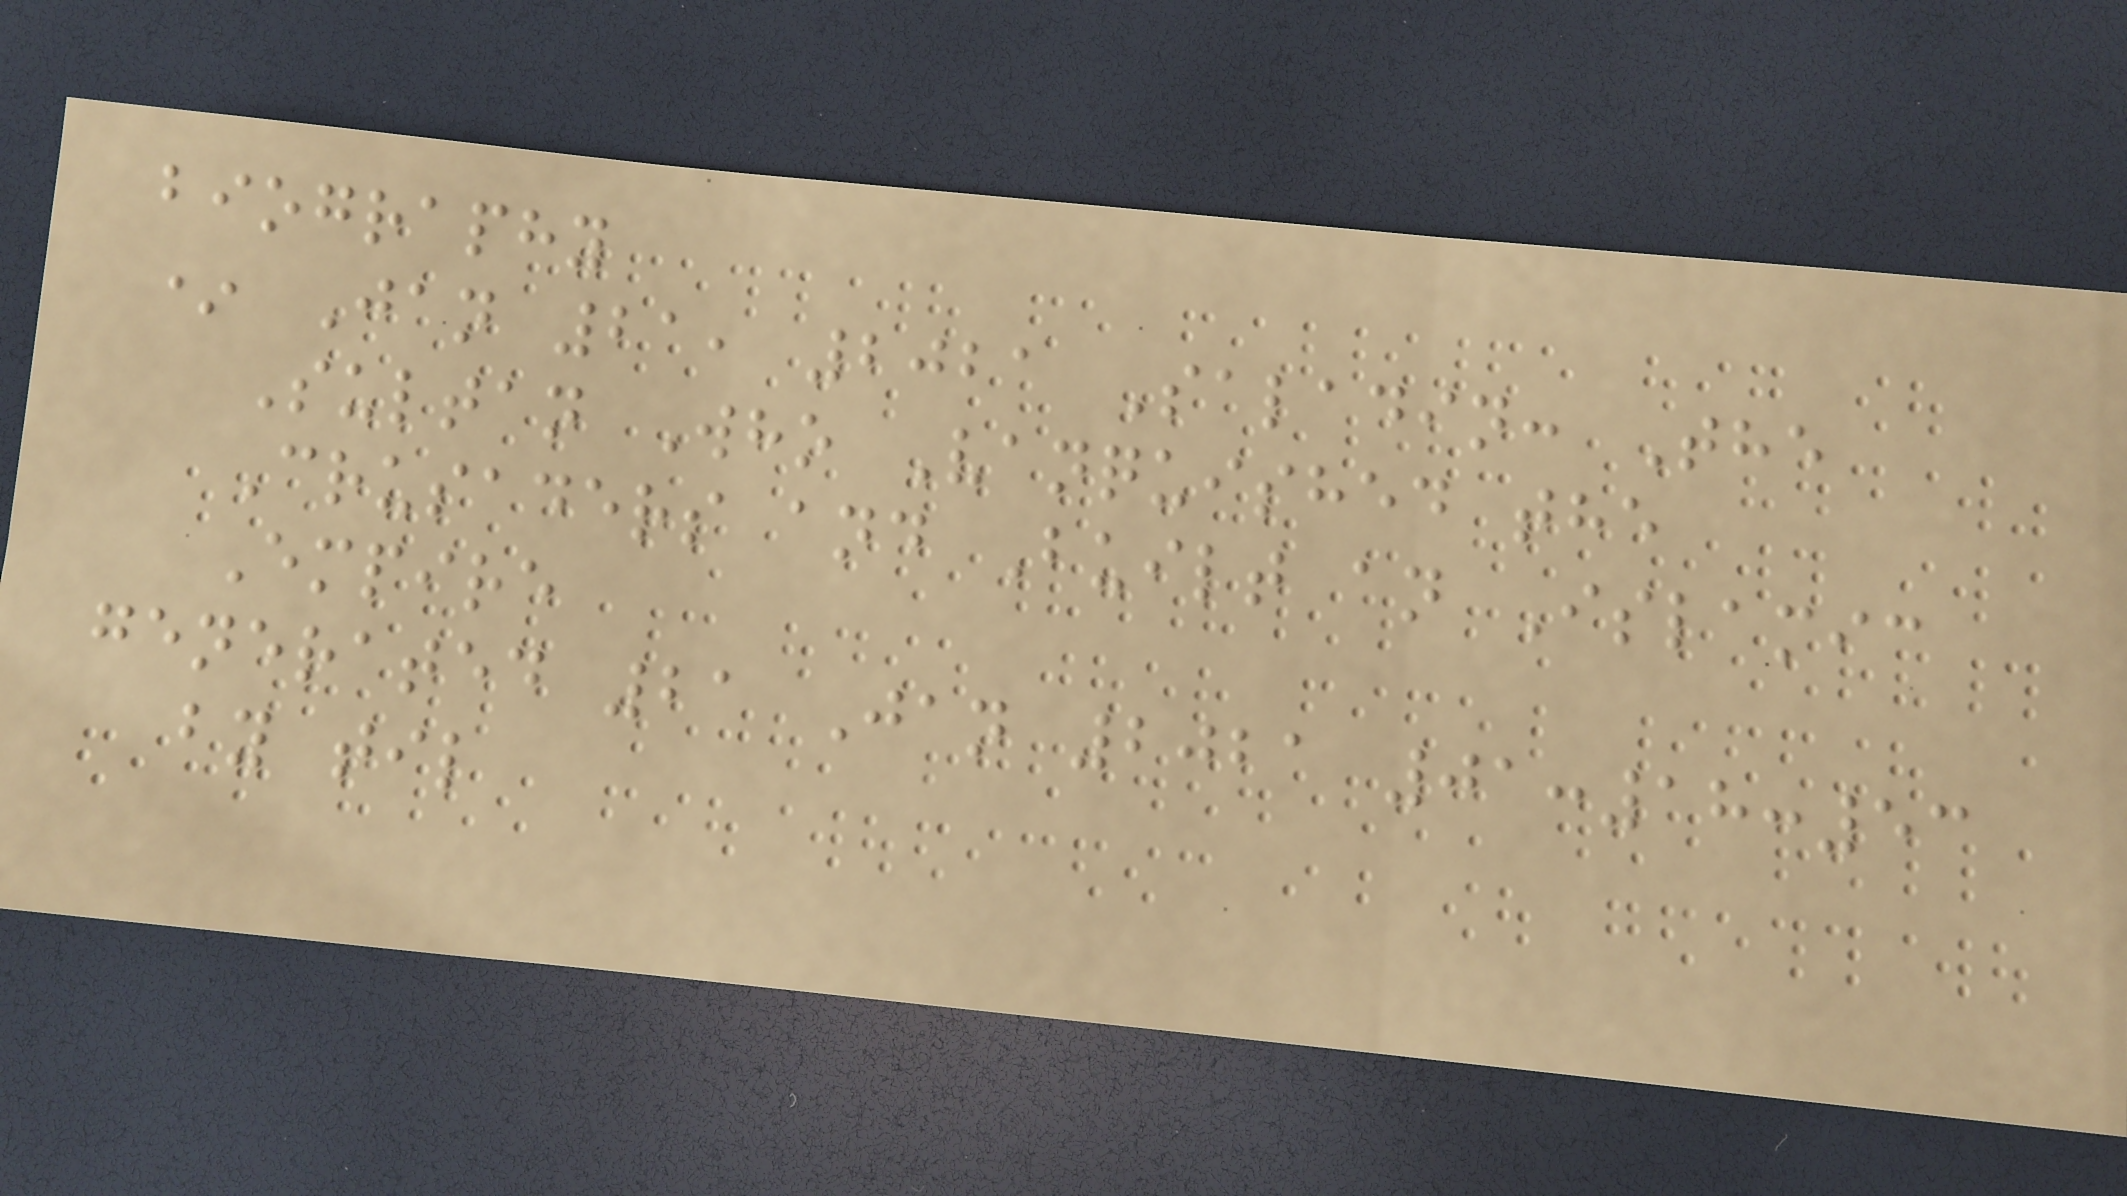biography
* Jan 21, 2021 Saladin: The
Sultan Who Vanquished the
Crusaders and Built an Islamic
Empire
generated 21 Jan 2021 01:18:53
by til
